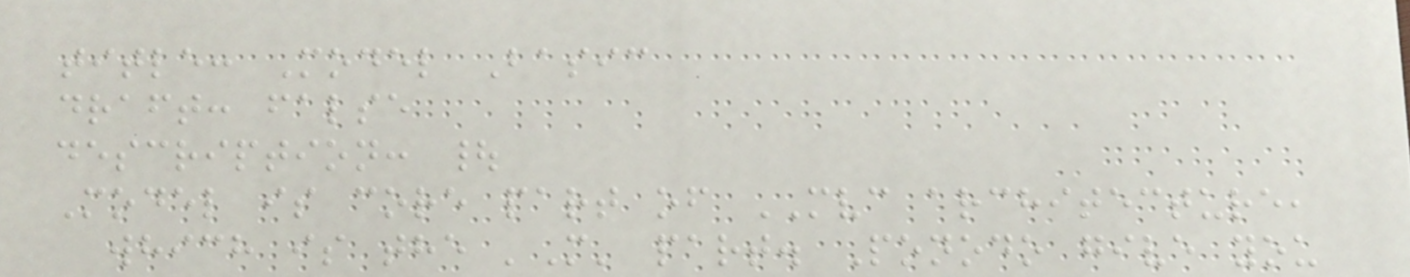title: Model Basic
draft: false
description: |
Model is core part of MVC architecture,
which is the 'M' part. Ponodo give you
